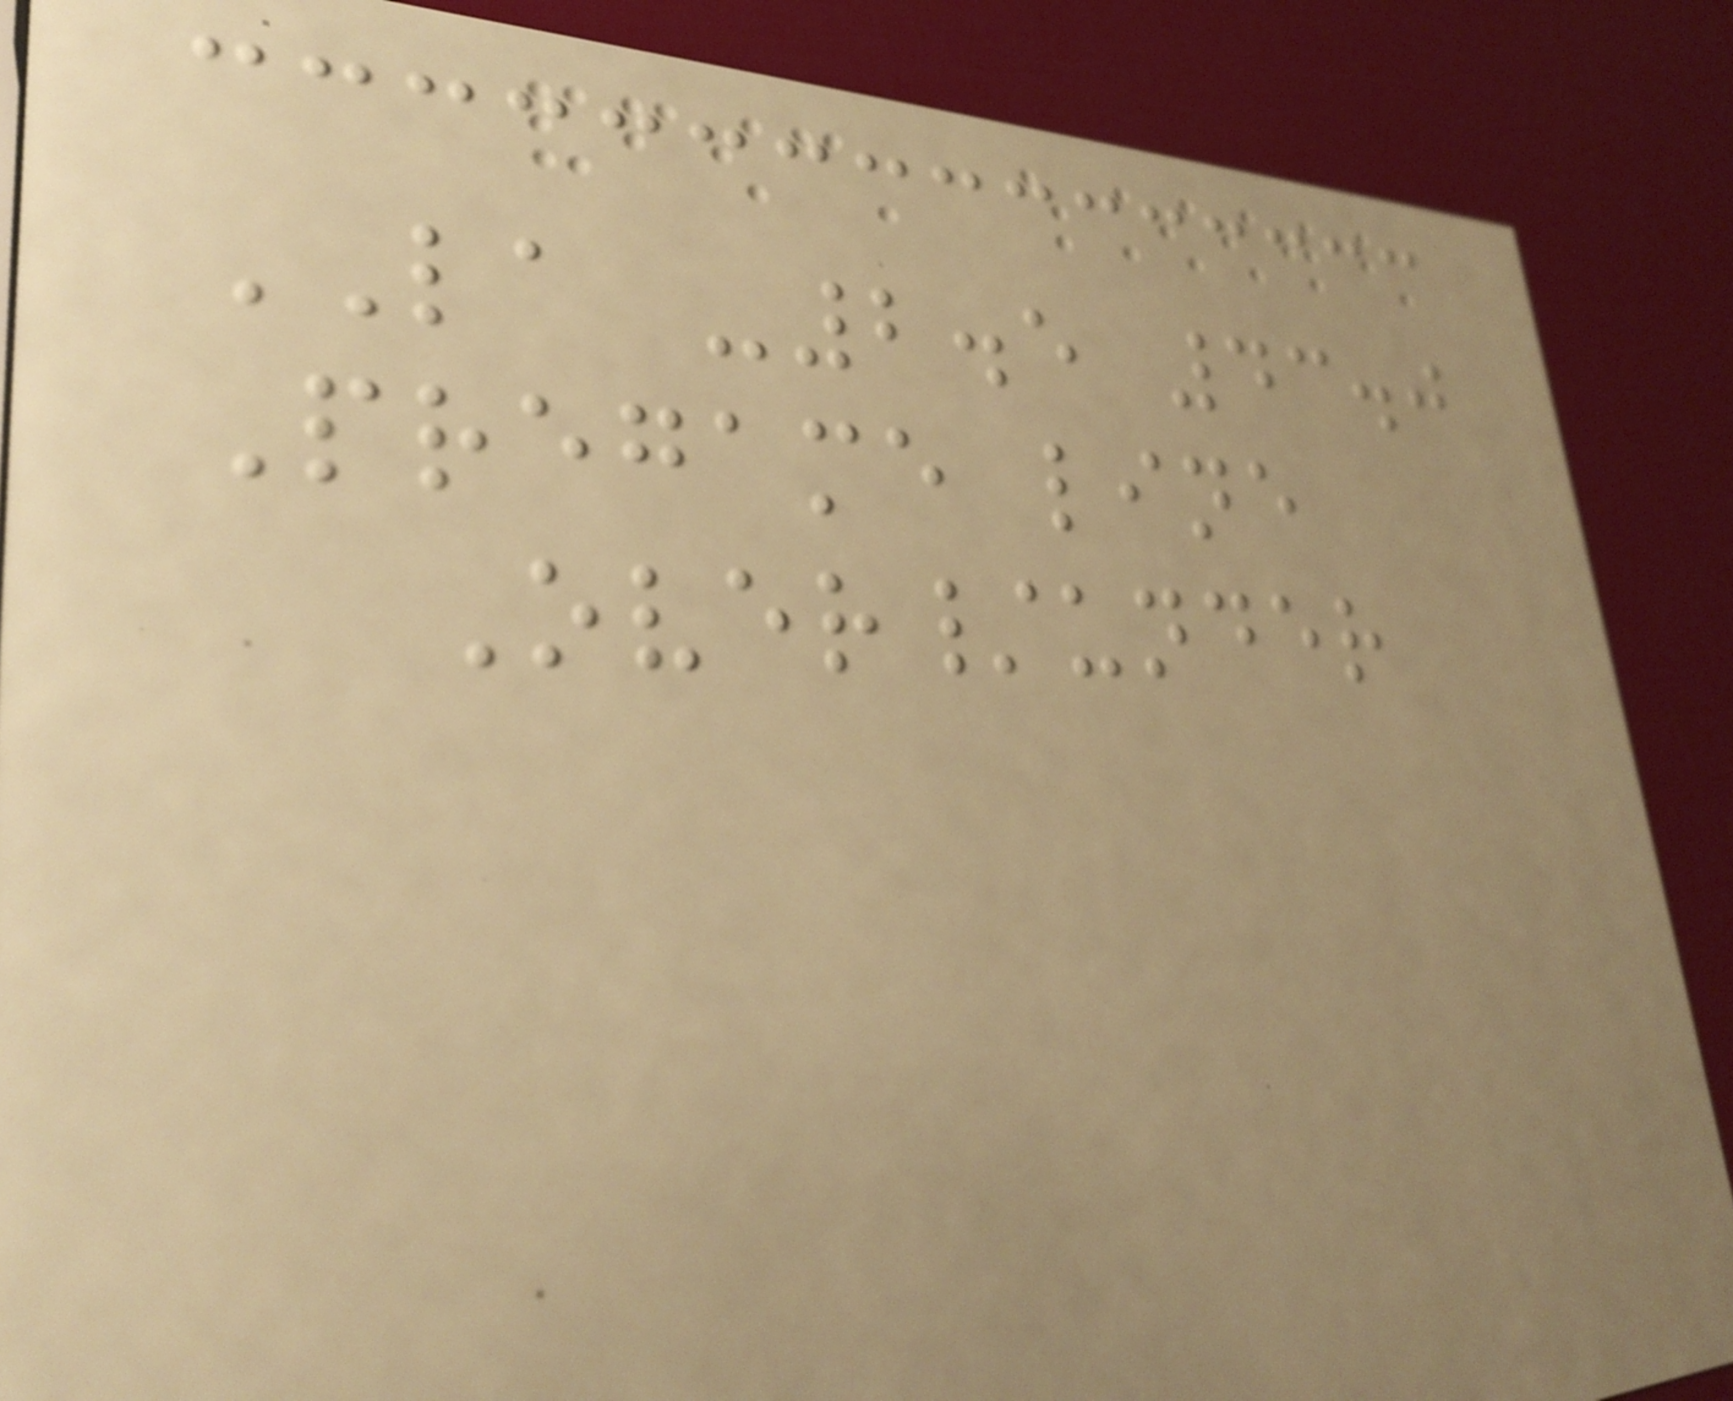LA -2.5 43.0
Pregame line
Over/under
